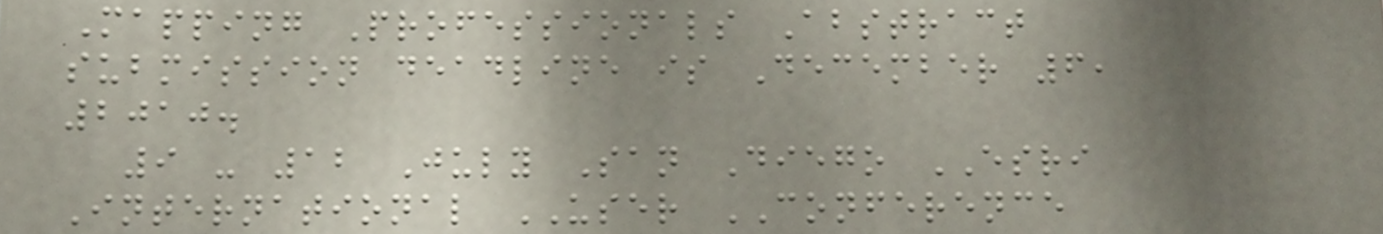Mapping Professionals Abstract
submission deadline is December 6,
2010.
9 - 12 July San Diego ESRI
International USER CONFERENCE
